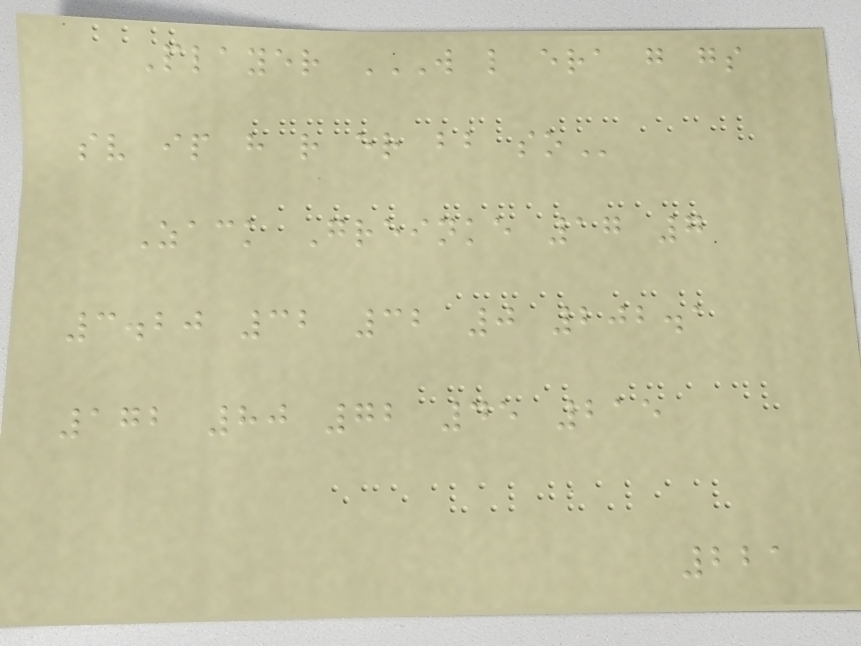Player W L ERA G GS
SV IP H R ER BB SO
Zack Greinke 17 7
3.20 32 32 0 202.1
172 80 72 45 215
221
